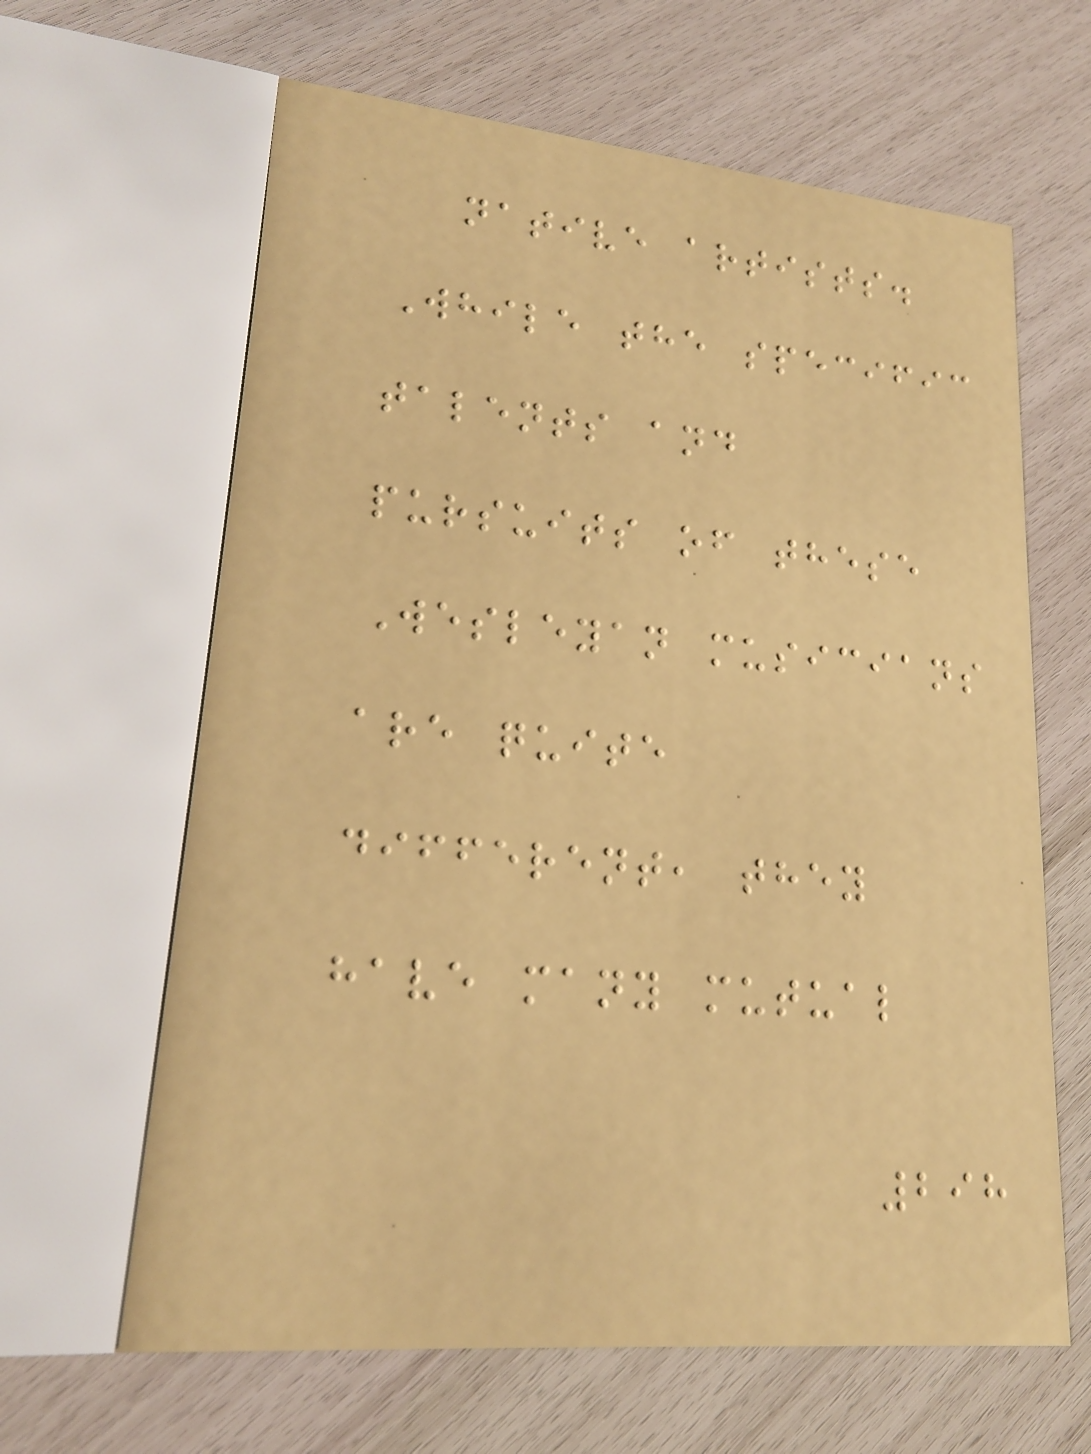native artists.
While the specific
talents and
pursuits of these
Wesleyan musicians
are quite
different, they
have many mutual
298
